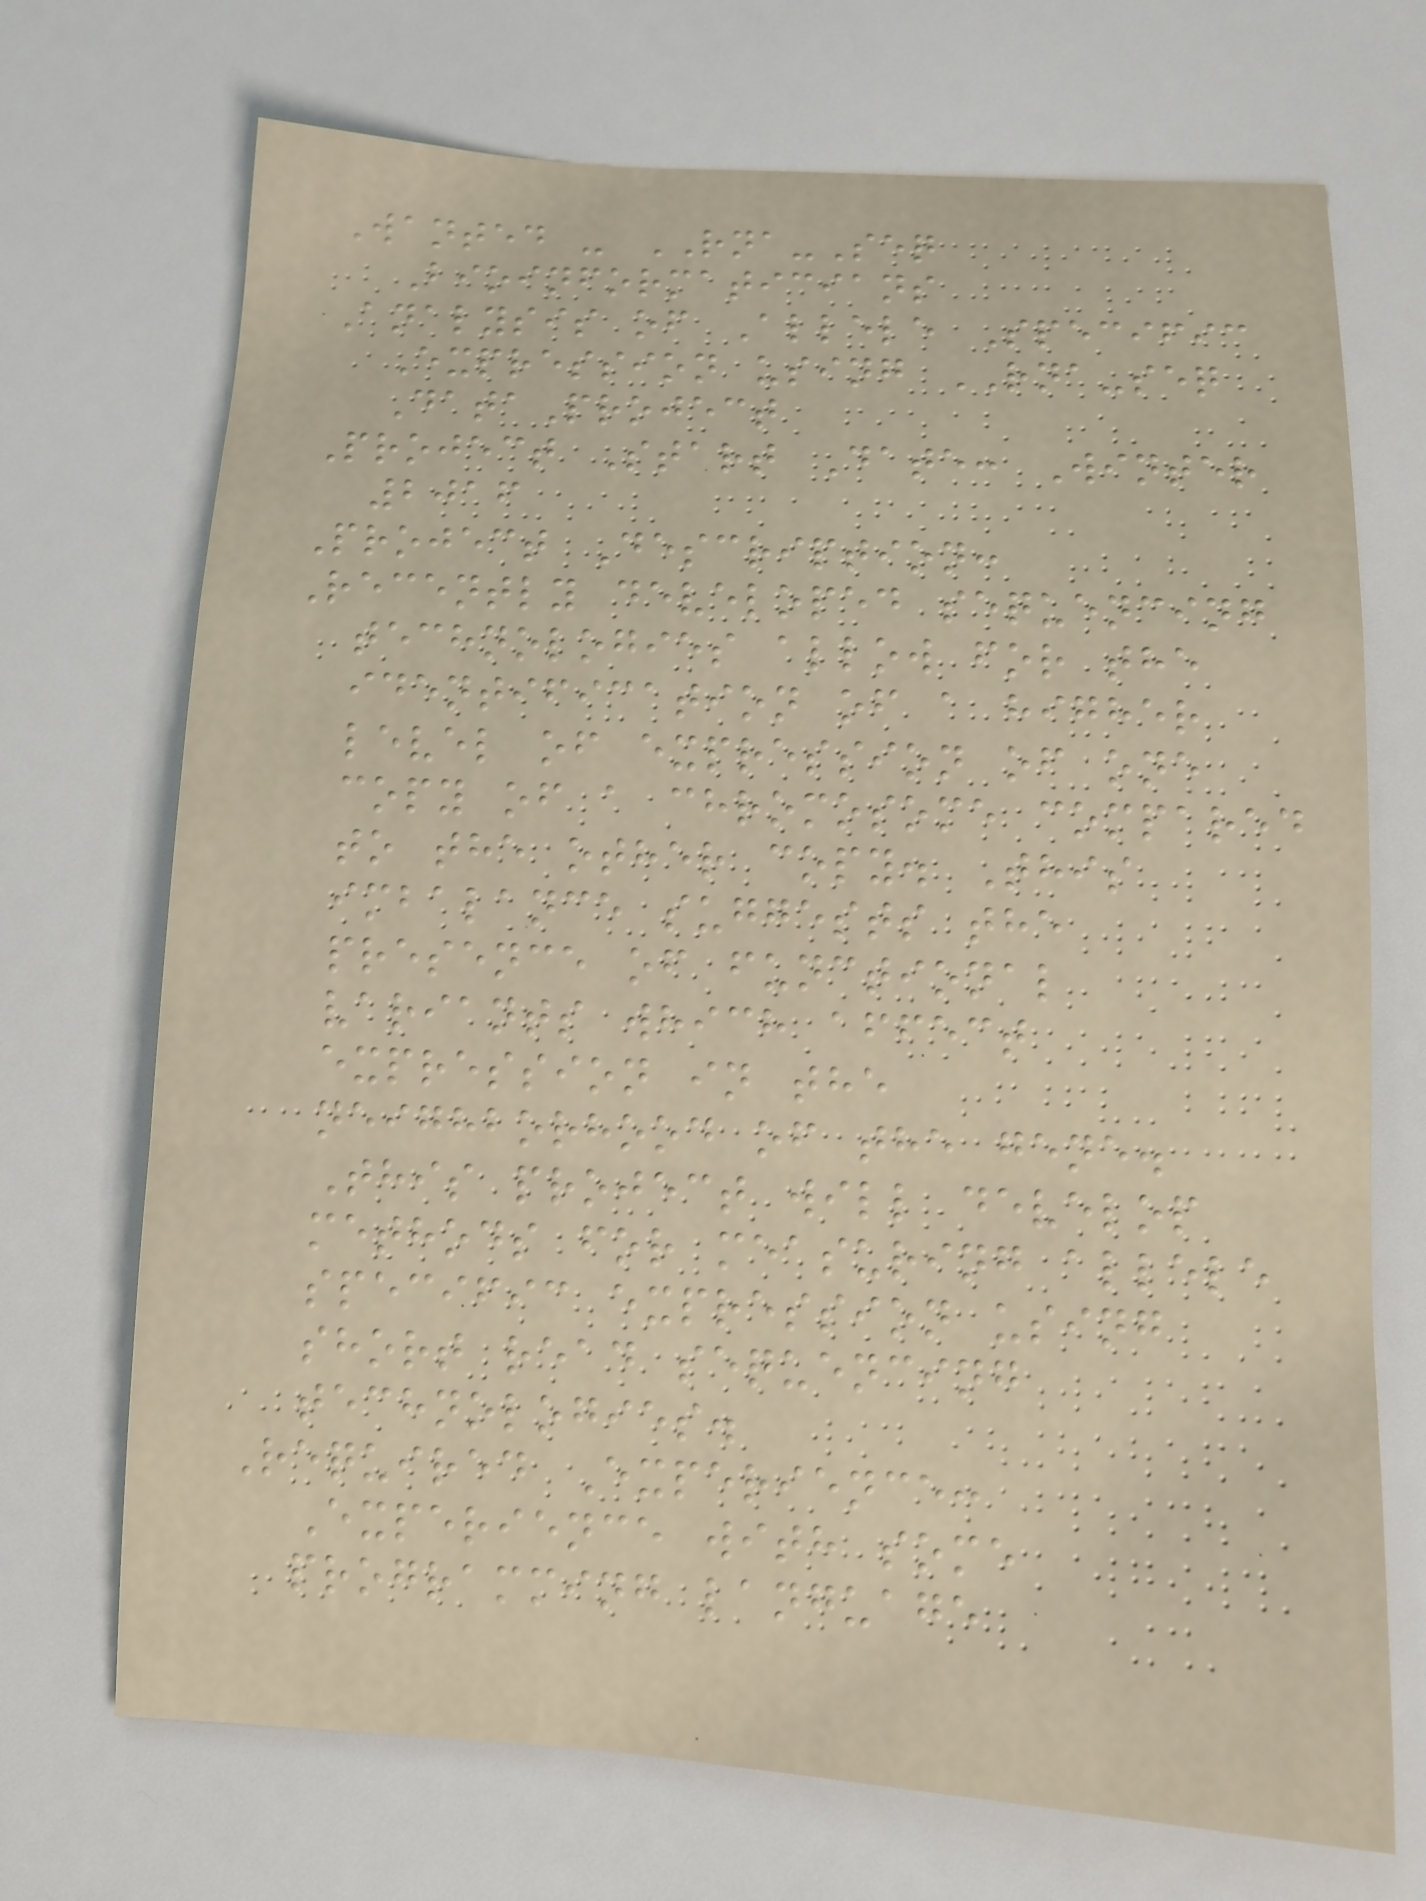Wanted - RNA-Seq
Bioinformaticians
Analysis of Allele Specific
Expression using RNA-seq
DataProject
Project Start Date: Winter
2016
Project Description:
Recently developed sequencing
technologies allow for the
identification of a higher
level of expression of one
copy of a chromosome compared
to the other copy. This
imbalance suggests the
presence of functional
variants which affect
expression in the
neighborhood of the gene.
This project will develop
methods for measuring allele
specific expression using
short read sequencing
technologies.
Required Experience:
Experience with some
programming language
